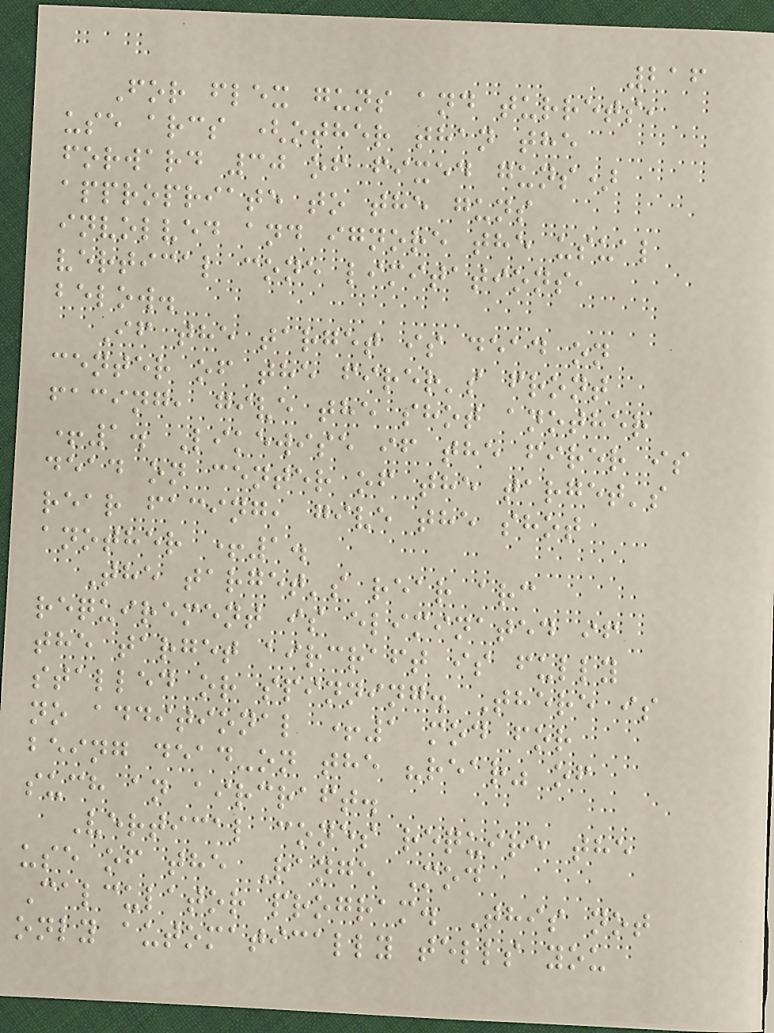216
For flex guns and turrets,
use arcs (other than the
forward 30 of fixed guns)
appropriate to the guns
involved and ignore the usual
vertical cone limitations,
below.
If the target is dead on
center of the firer's front
facing, give the shot another
+1. Likewise if the firer is
dead on center of the target's
rear facing, give the shot
another +1.
The target's rear arc
requirement is eliminated if
the target aircraft is fully
stalled or spinning. There is
no additional +1 mod for
being dead-on the "rear" of
such an aircraft.
Vertical cones require the
use of the Range Mod
Calculator program. This not
only automatically tells you
